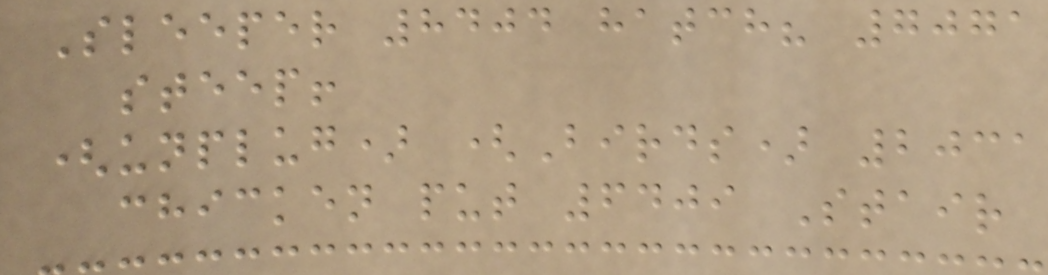Sleeper 8404 hatch? 7071
steep!
(unplug) (Birds) 2031
chicken put 6409 Stair
